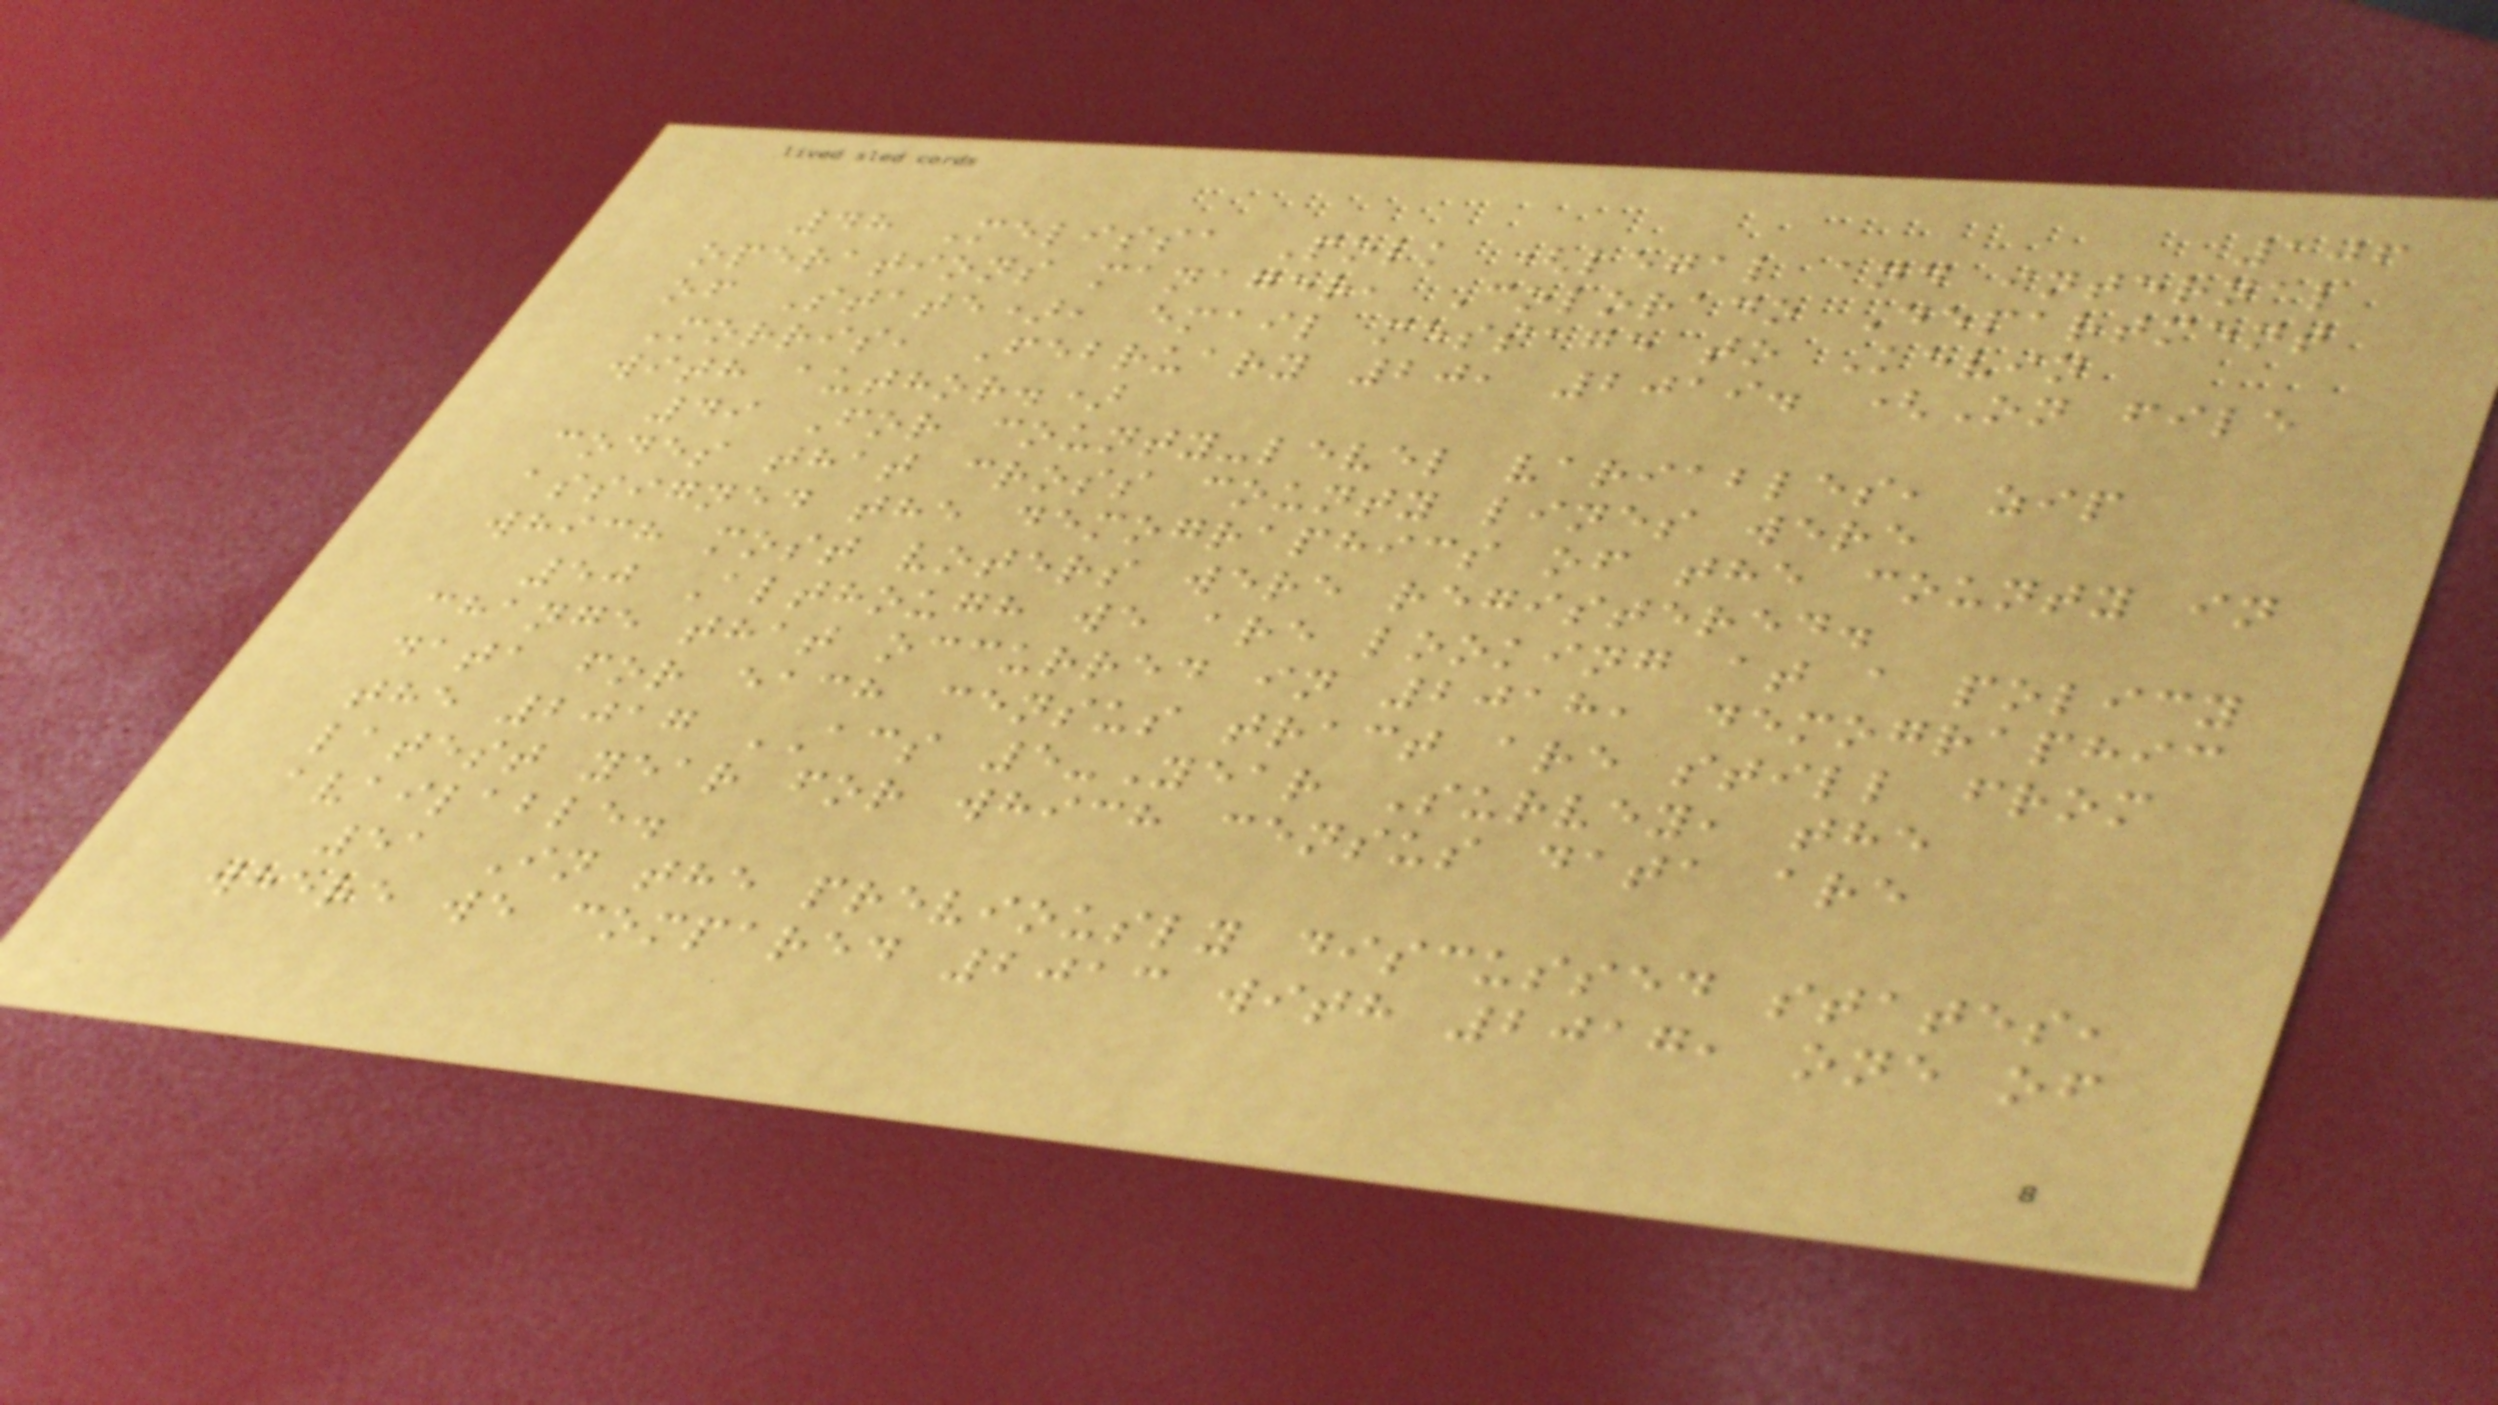106
48 Melissa Polk (legal and internal
operations manager, Colorado Department
of State), email message to Kevin
Morris, February 20, 2019. (On file
with author.)
49 For county-level variables, zip
codes that cross county lines were
assigned the demographics of the county in
which most voters were registered.
50 Although we are looking at a policy
change that occurred in 2018, demographic
data for each census tract are still from
the 2017 ACS 5-Year Survey, the
latest year for which census data are
available.
51 In the previously discussed states,
where we compared 2013 with 2017, one of
